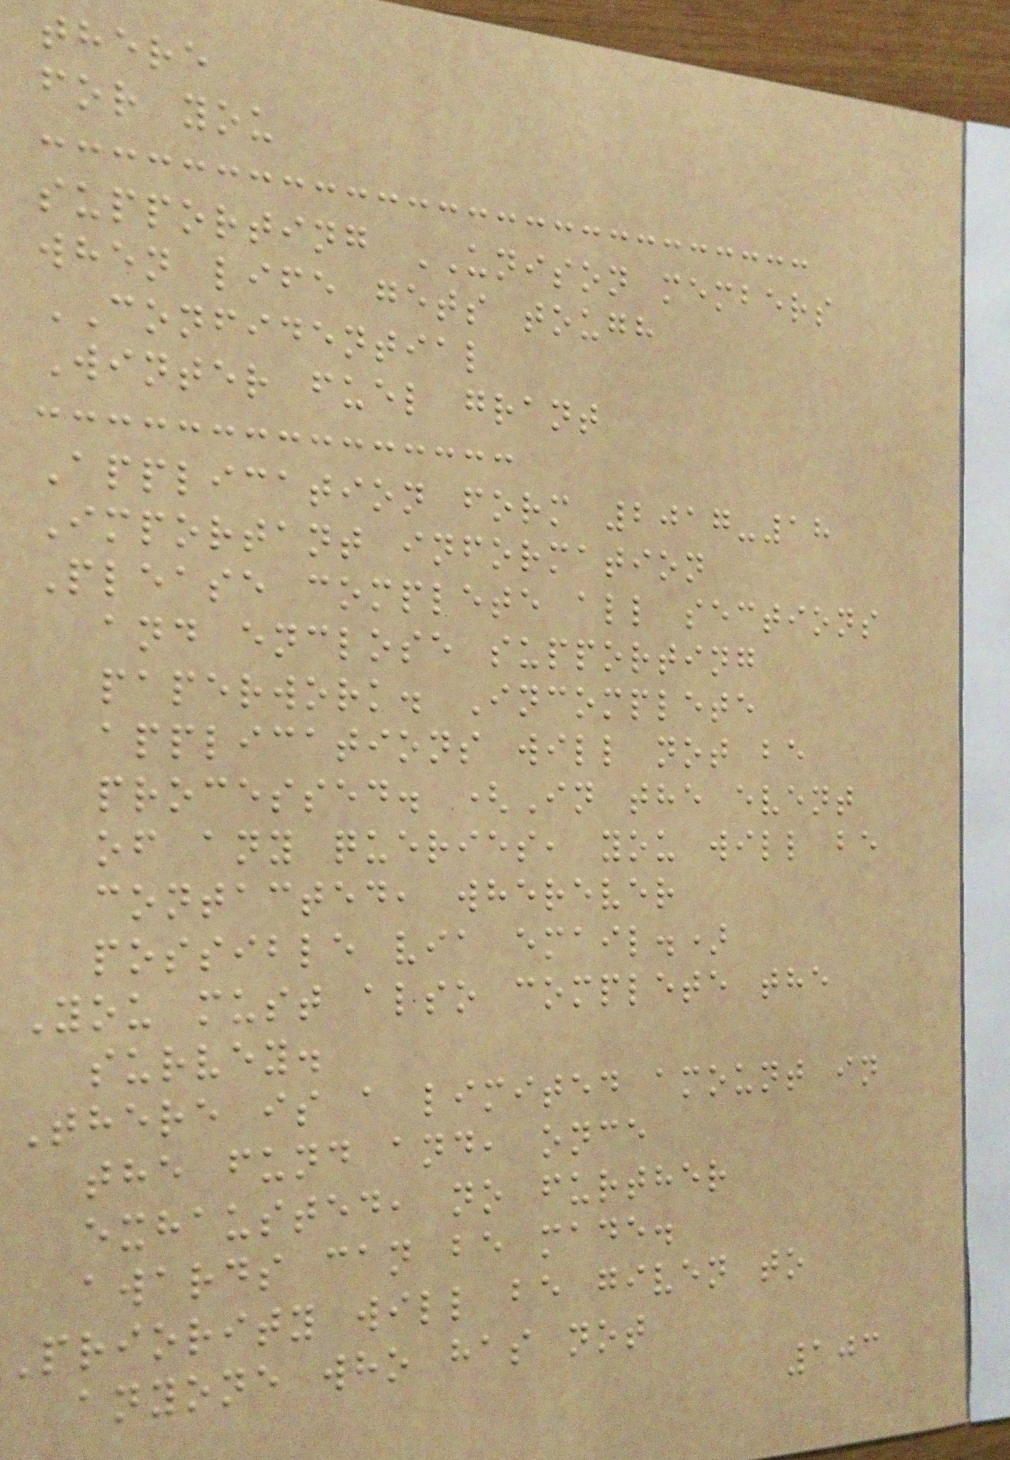there
for you
supporting UNISON members
when life gets tough
CONFIDENTIAL
Winter fuel grant
Application form 2017-18
Important information
Please complete all sections
and enclose supporting
paperwork. Incomplete
applications will not be
processed. (In the event
of any queries, you will be
contacted, wherever
possible via email.)
You must also complete the
survey.
There is a limited amount in
the fund and, once
exhausted, no further
awards can be made.
Priority will be given to
anyone who has not
103
